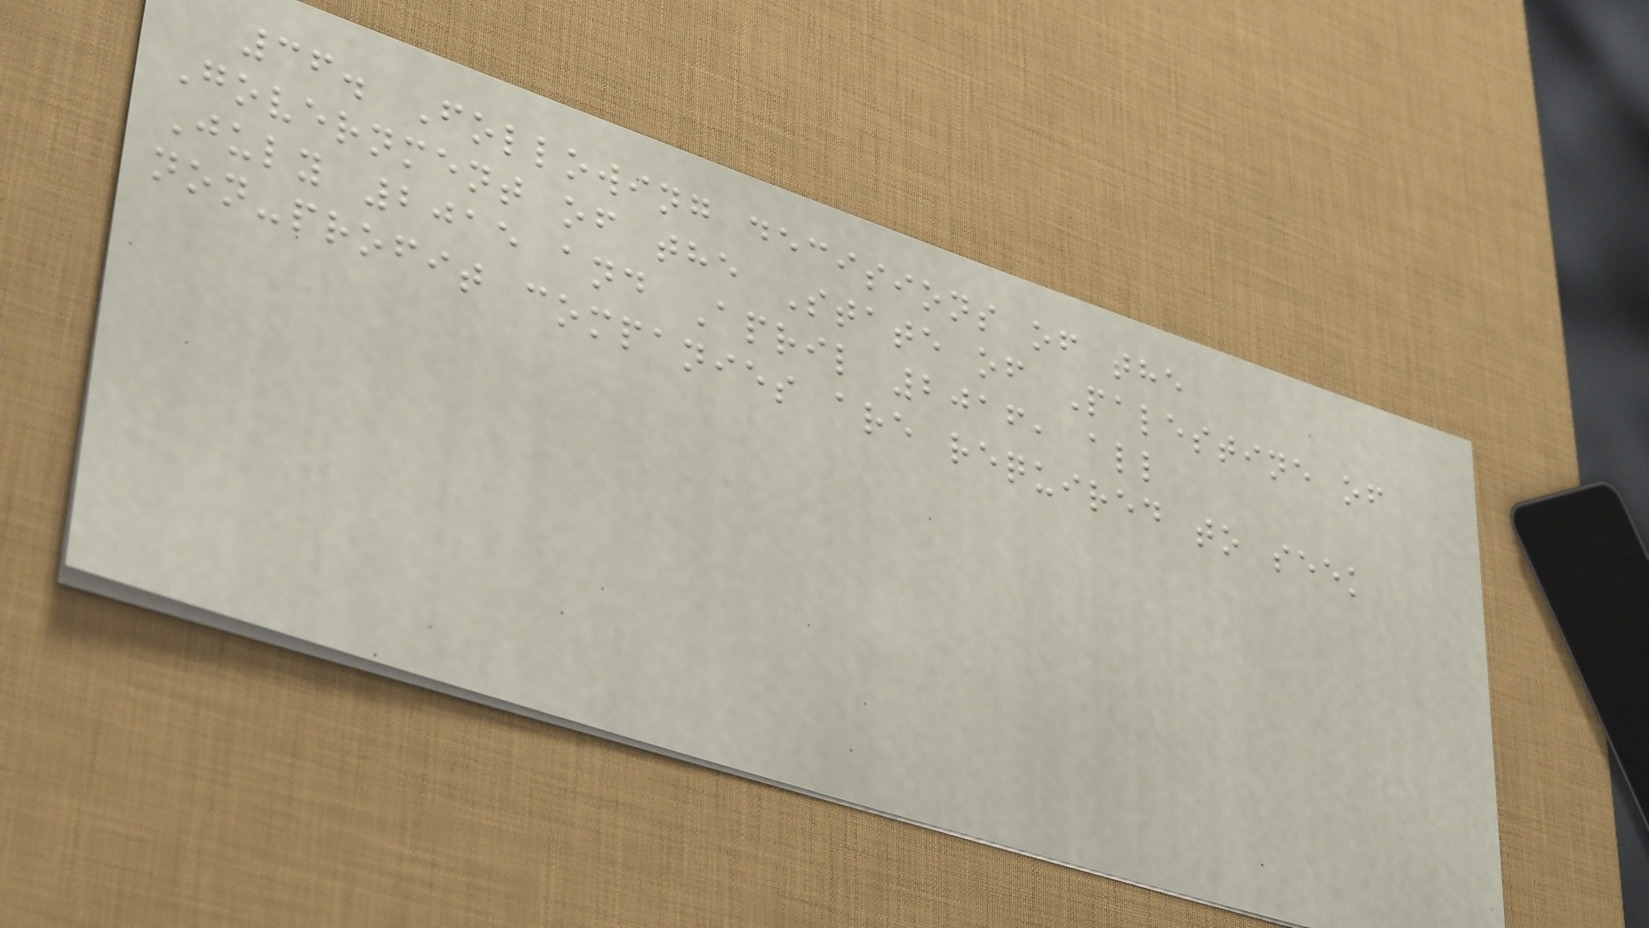36. Following decisions of the
Government of the State of Palestine of
July 2015 and April 2016, all
non-profit companies are required to seek
